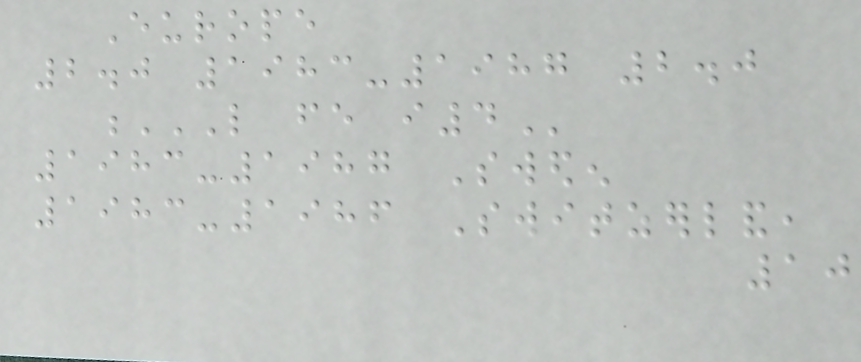Europe
2.0 1983-1987 2.0
L FE I4
1983-1987 Sweden
1983-1986 Switzerland,
10
